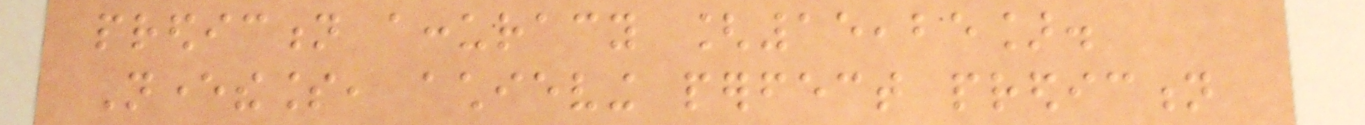prediction accuracy [15,25].
Nevertheless, achieving perfect prediction
